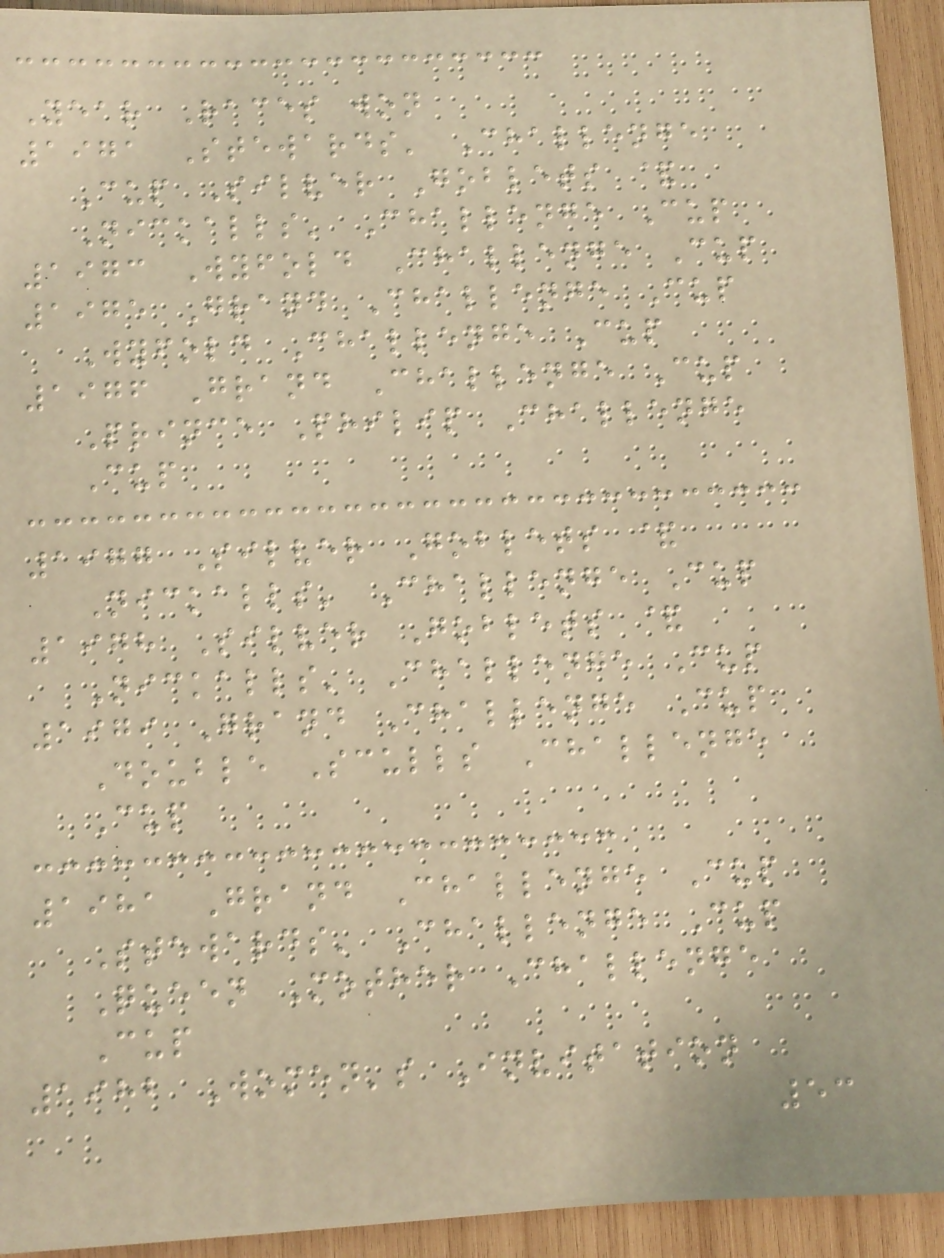Year Races won
1971 Stewards' Challenge
Cup Silver Goblets &
Nickalls' Challenge Cup
1973 Wyfold Challenge Cup
1975 Grand Challenge Cup
Wyfold Challenge Cup
1976 Grand Challenge Cup
Prince Philip Challenge
Cup
1977 Silver Goblets &
Nickalls' Challenge Cup
1978 Silver Goblets &
Nickalls' Challenge Cup
1979 Grand Challenge Cup
Double Sculls Challenge
Cup
1981 Grand Challenge Cup
Stewards' Challenge Cup
Queen Mother Challenge
Cup
1982 Women's Invitation
53
